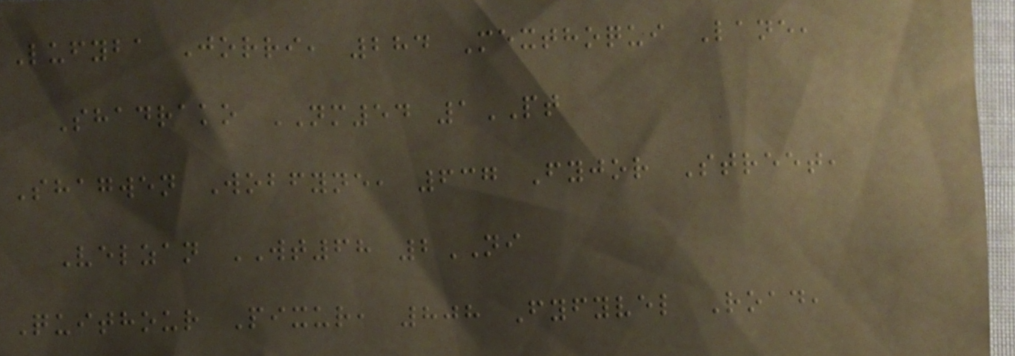Lufyba Jorri, 284 Mexthoqui Lane,
Shadrako NM54 1PT
Shagwen Wobfyne, 637 Fyjor Street,
Velzan WT68 2NI
Quithour Pixur, 808 Fyfyvel Road,
